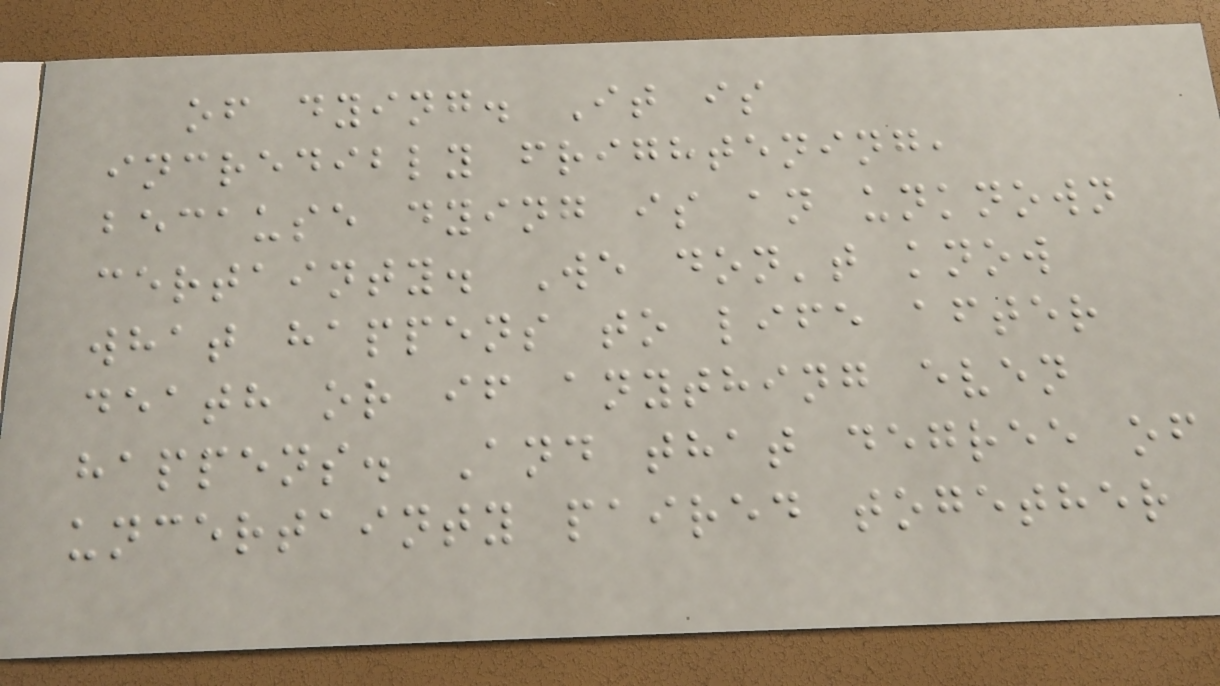of dying. It is
incredibly frightening,
because dying is an unknown
certainty. We don't know
what happens to life after
death or if anything even
happens. And that degree of
uncertainty paired together
